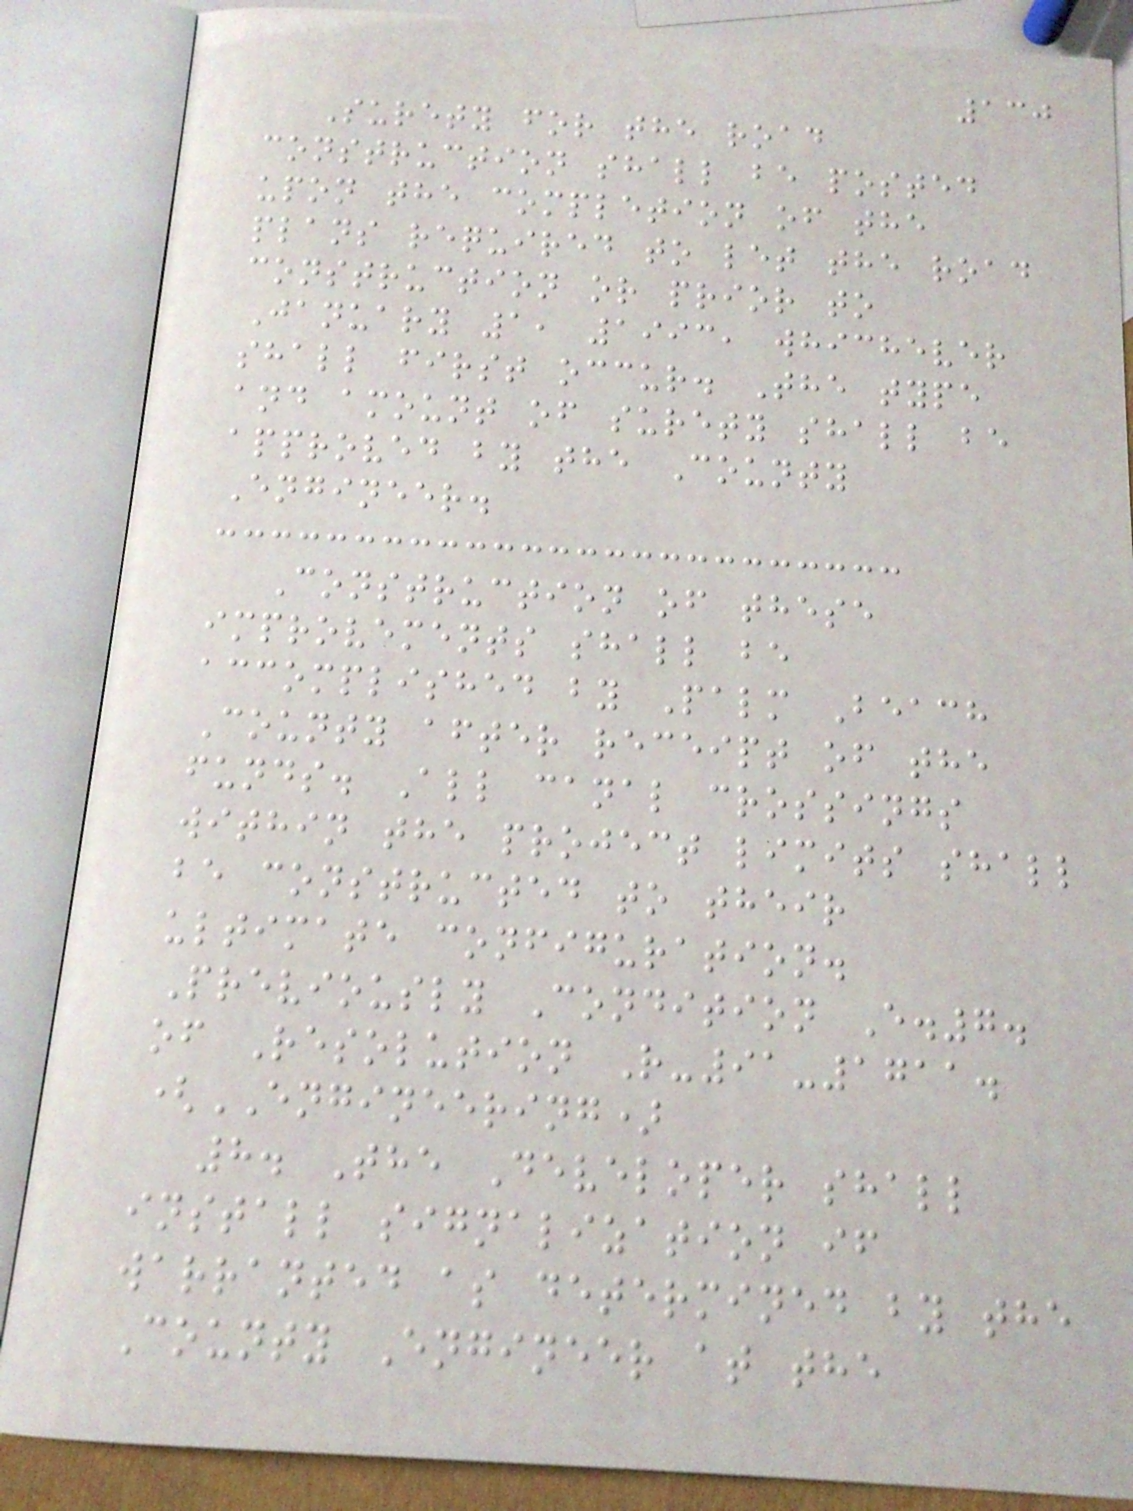130
Surety for the road
construction shall be posted
upon the completion of the
plans required to let the road
construction or prior to
January 1, 1993, whichever
shall first occur. The type
and amount of surety shall be
approved by the County
Engineer.
Construction of these
improvements shall be
accomplished by Palm Beach
County after receipt of the
funds. All canal crossings
within the project limits shall
be constructed to their
ultimate configuration.
Previously Condition E.7.
of Resolution R-91-1711.
(ENGINEERING)
8. The Developer shall
install signalization if
warranted as determined by the
County Engineer at the
